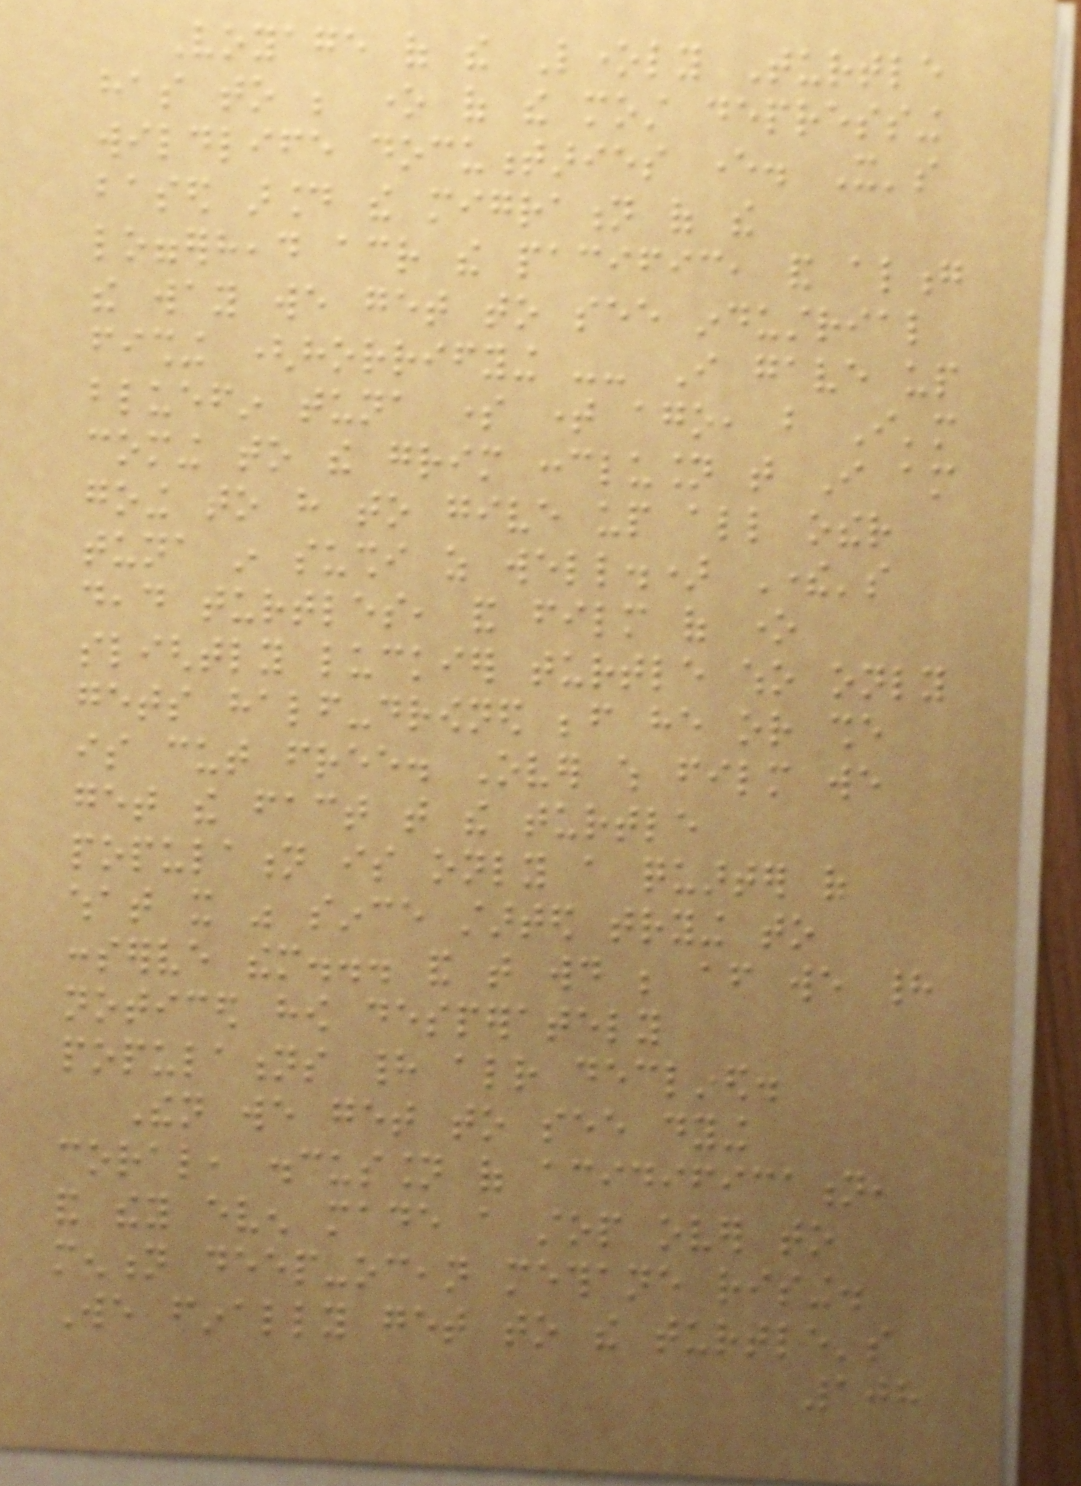Voyage of the Lonely Turtle
has to be one of the most depressing
wildlife documentaries ever. It's
based around the migration of the
loggerhead across the pacific, and along
the way we get to see industrial
fishing (horrifying -- I gave up
bluefin tuna some time ago, but I'm
coming to the grim conclusion that I am
going to have to give up all other
tuna in sushi as well.) There's
dead turtles, and film of one
slightly luckier turtle who only
gets half-drowned before he or she
is cut free. Over which film we
get the fact that the turtle
population is only a quarter of
what it was since started trying to
conserve them... and that would be after we had
noticed how desperately
populations had already declined.
Then we get to see dying
coral, discussion of acidification,
and they even made a stop over to
mention deep-ocean methane rising.
We finally get to the turtle's
108
